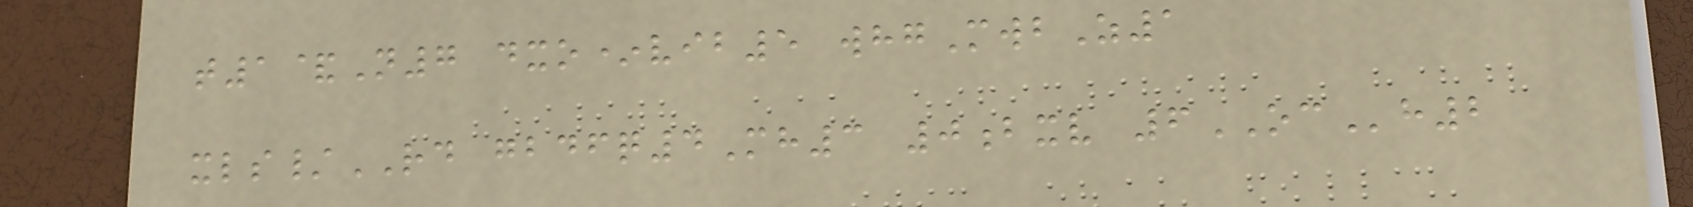t1&N7 dxo*vib5 whgMwbZ1
xls/RD gbdfq4Mh3 0bxv 6OCh2
